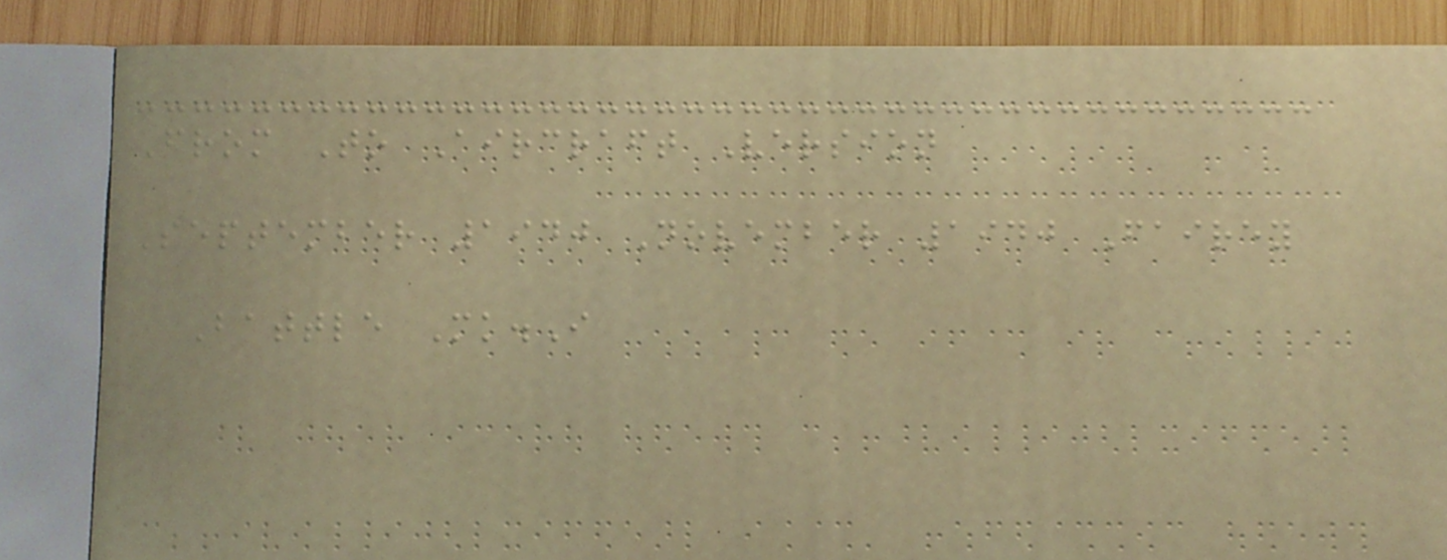From To Aircraft Version
September 1940 November 1940 Fairey
Battle Mk.I
